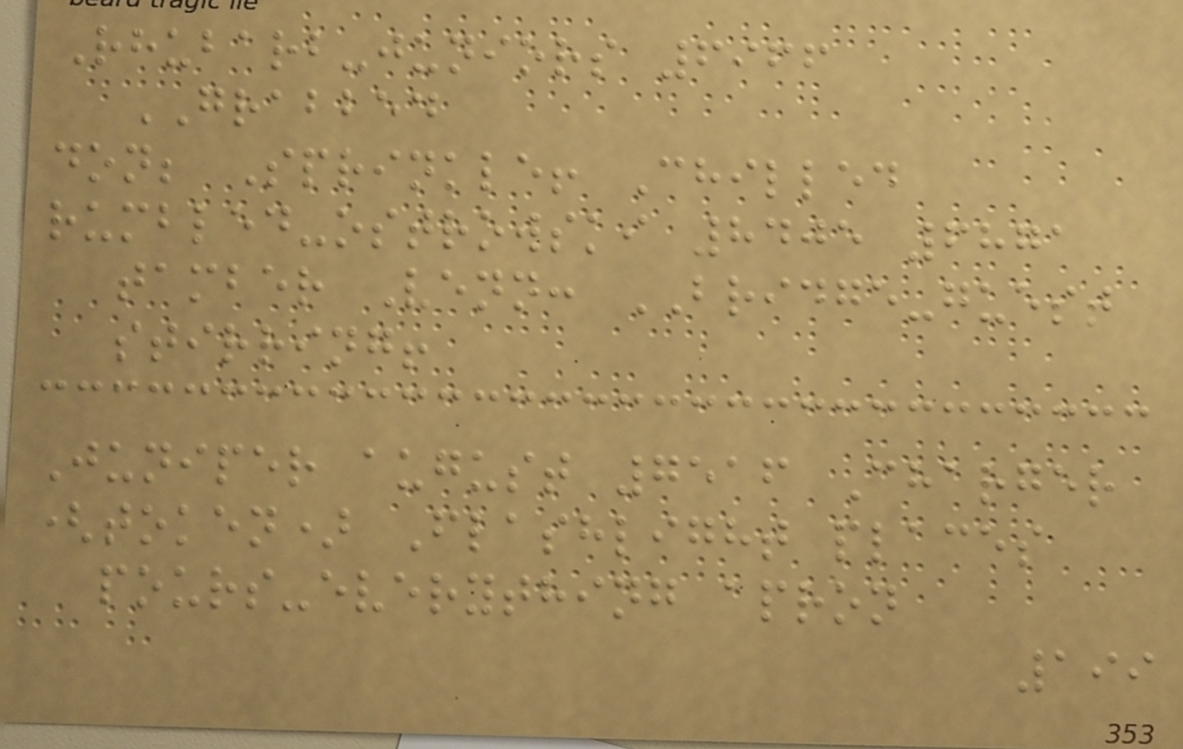Rhubarb-juniors 6966
GRABBED
don; Sprinkle! Chilled
rumbled-ostrowski 8405 6871
tamber Venn: BRIDGE-guest
stirring!
Juniper august 7516 Charger
(token) Flashlight places
pours-everything apron
199
